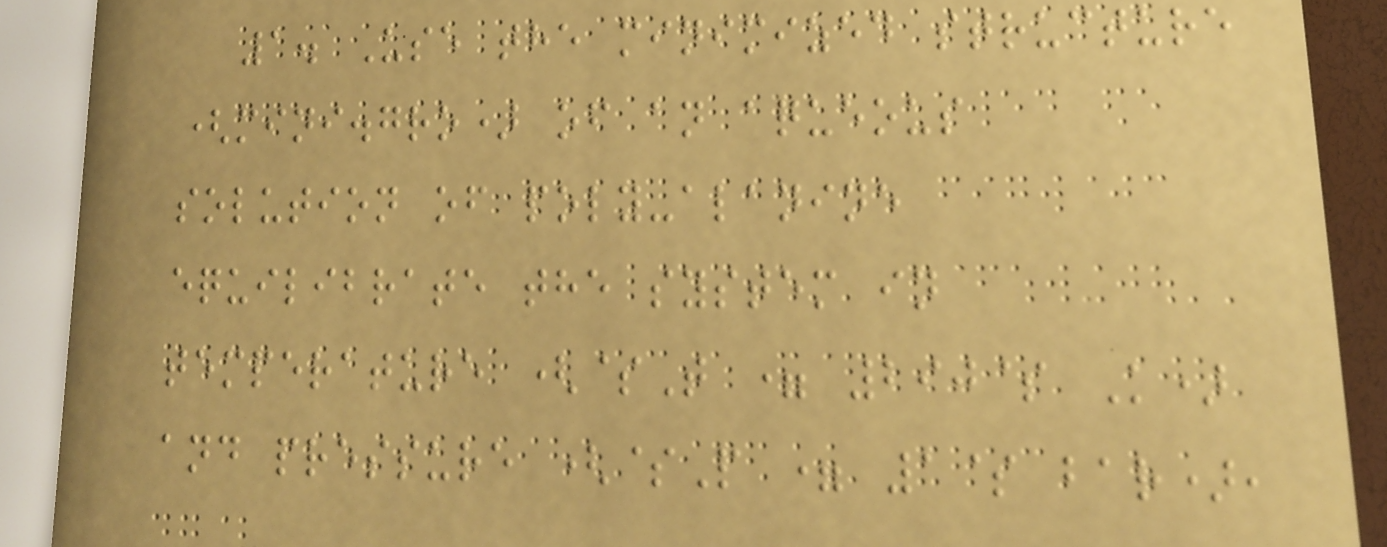1. Use the minimized structure
(mini.gro) of an aqueous
solution of poly-alanine
equilibrate the system in
temperature ($T = 290$ K)
and pressure ($P = 1$ bar),
